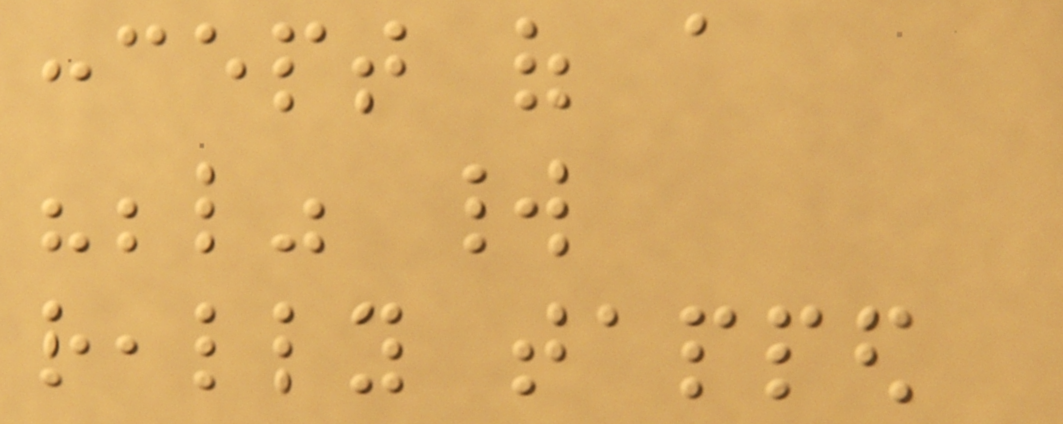concept of a
"below" world
really tapped
